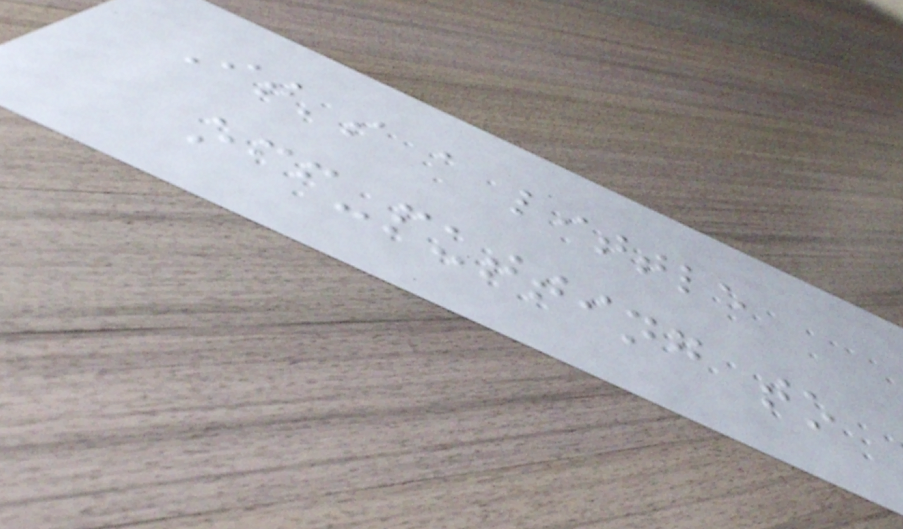It's a little
off-putting to
